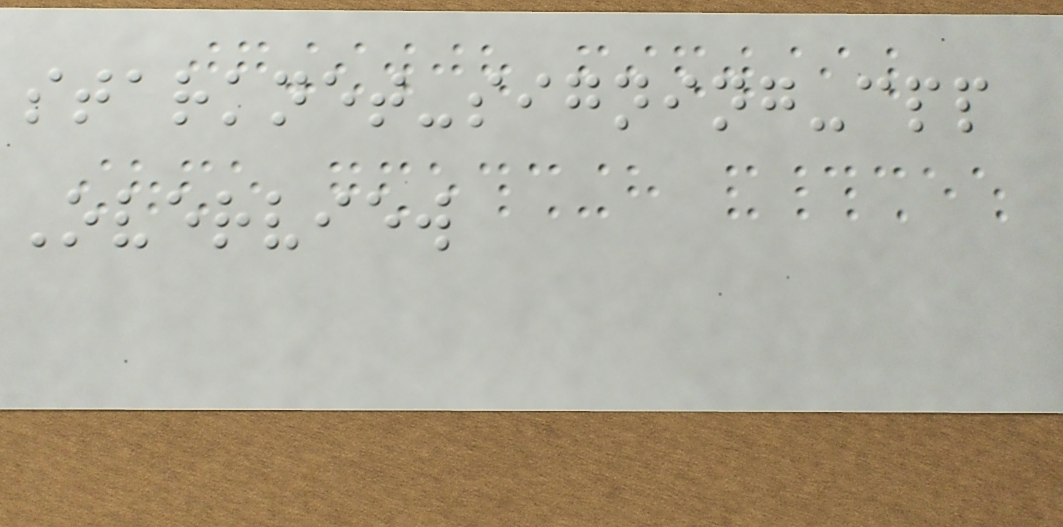starknet-signing-cpp
Overview
